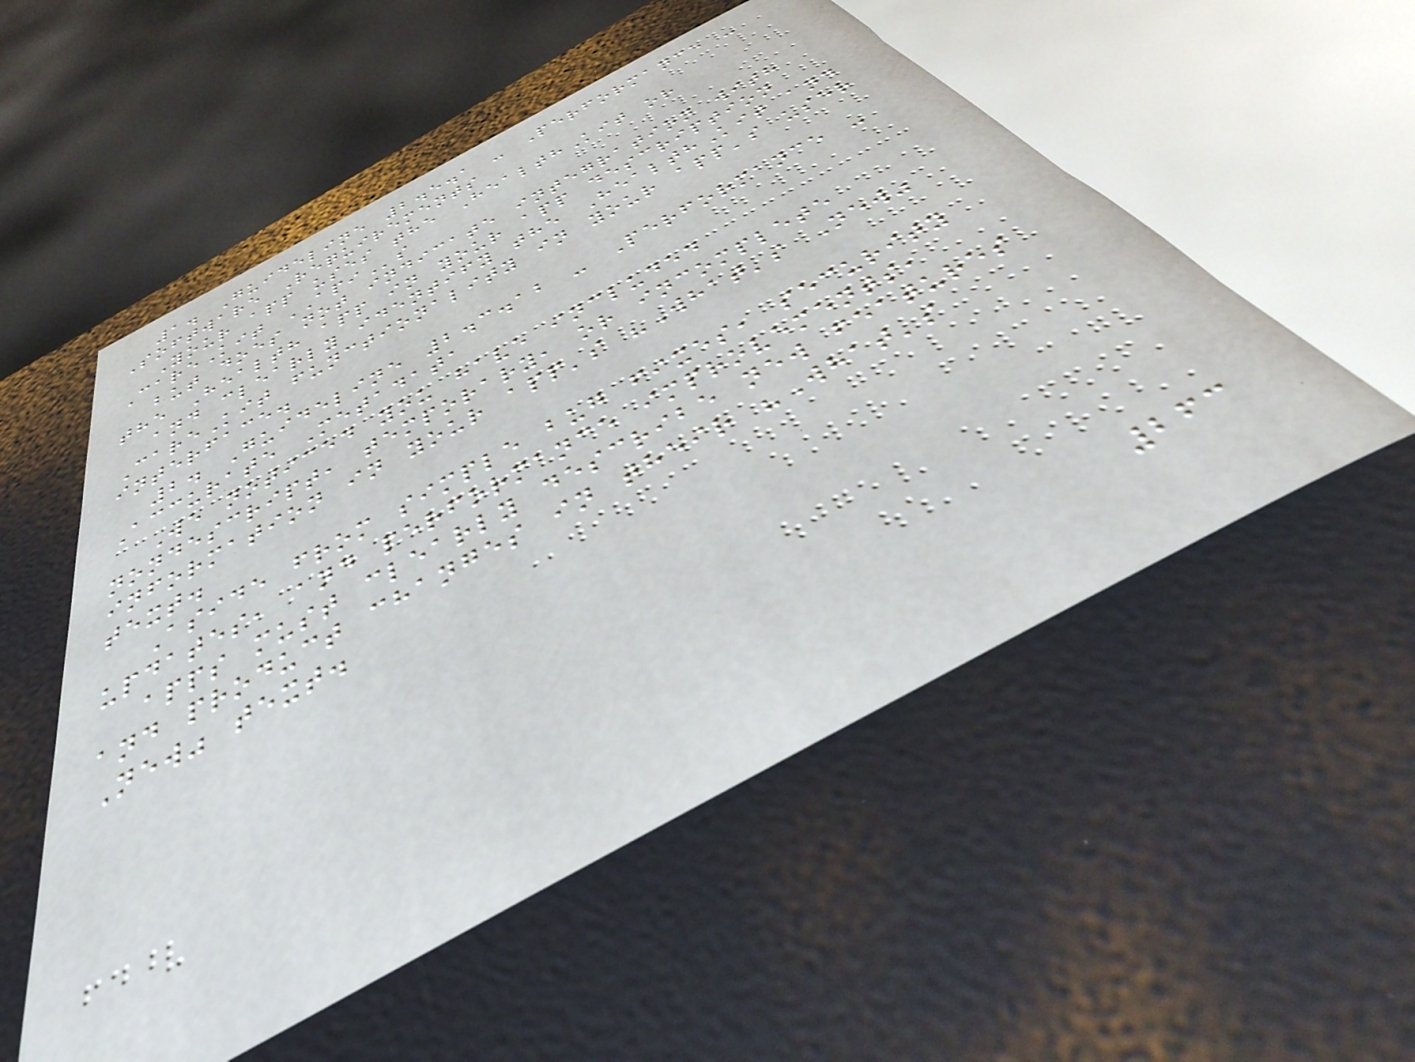1. Guideline 2.5.1 - Performance -
Software Requirements
Your app uses the HealthKit or
CareKit APIs
but does not indicate integration with
the Health app in your app description
and clearly identify the HealthKit and
CareKit functionality in your app's user
interface.
2. Guideline 2.3.12 - Performance -
Accurate Metadata
We noticed you have included
nondescript, temporary, or incomplete
information in your app's "What's New"
text.
Aside from simple bug fixes, security
updates, and performance improvements,
apps must clearly describe new features
and product changes in their "What's
New" text.
263
